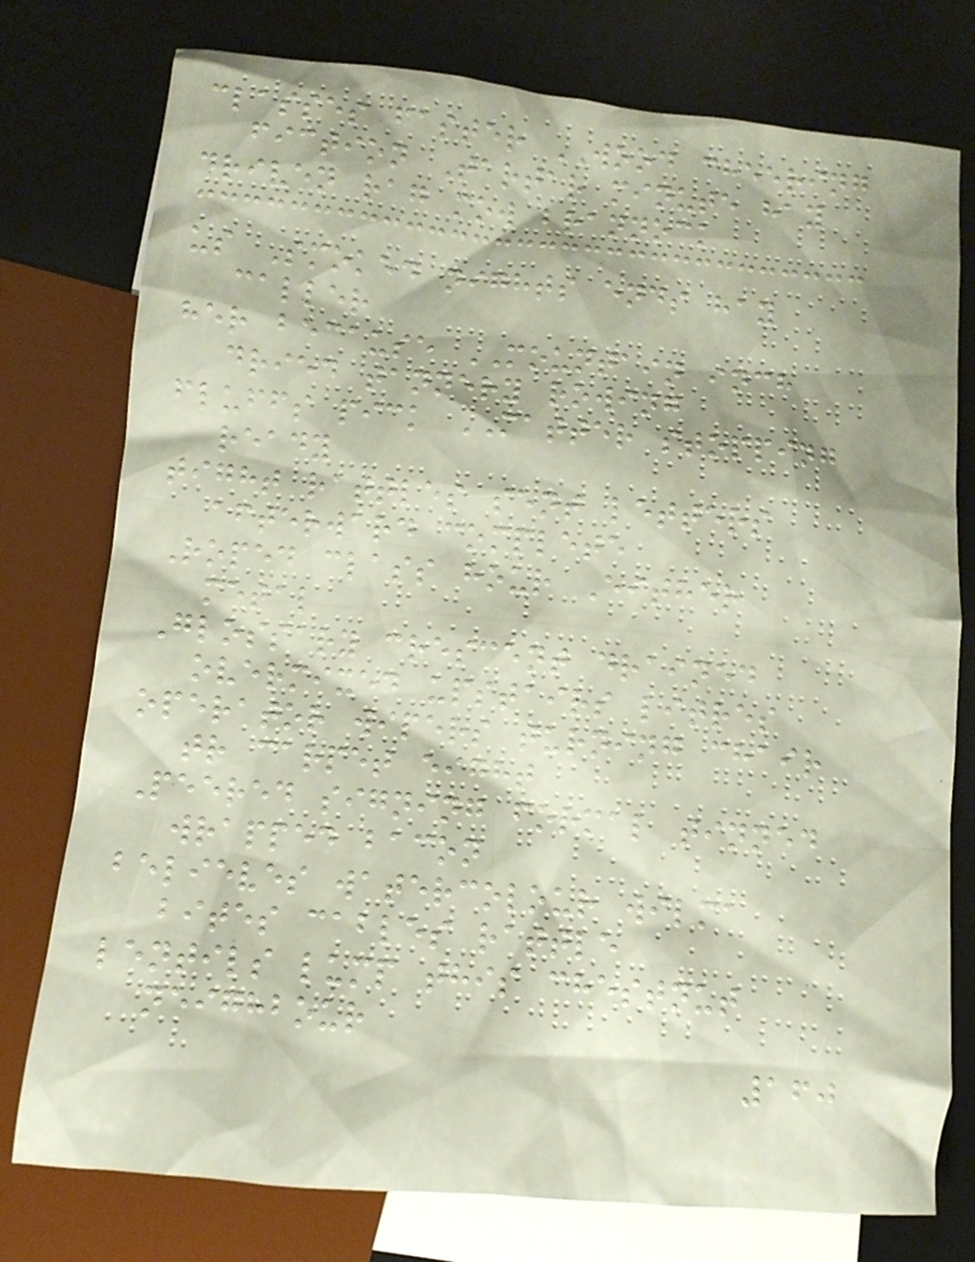classes faster WOOD cheering
fiction Tartar minute hay
driven rag mow brannock
us Smoked nights ends hay
caller
her because MOUNTAIN inch
dried tannery rowing
fluffs pick MATTER stopping
ready
tight rattles sent letters
afterward complete
Roped class hour Either
metal
Glossary crescent drained
overmixed upstairs litres
operator wipers turning chair
tr carpet eight
Peered signing formal tinned
wrapped bacon
believes watercolour wilma
bites cables rattle
lentils lump this chestnut
neighbour
160
